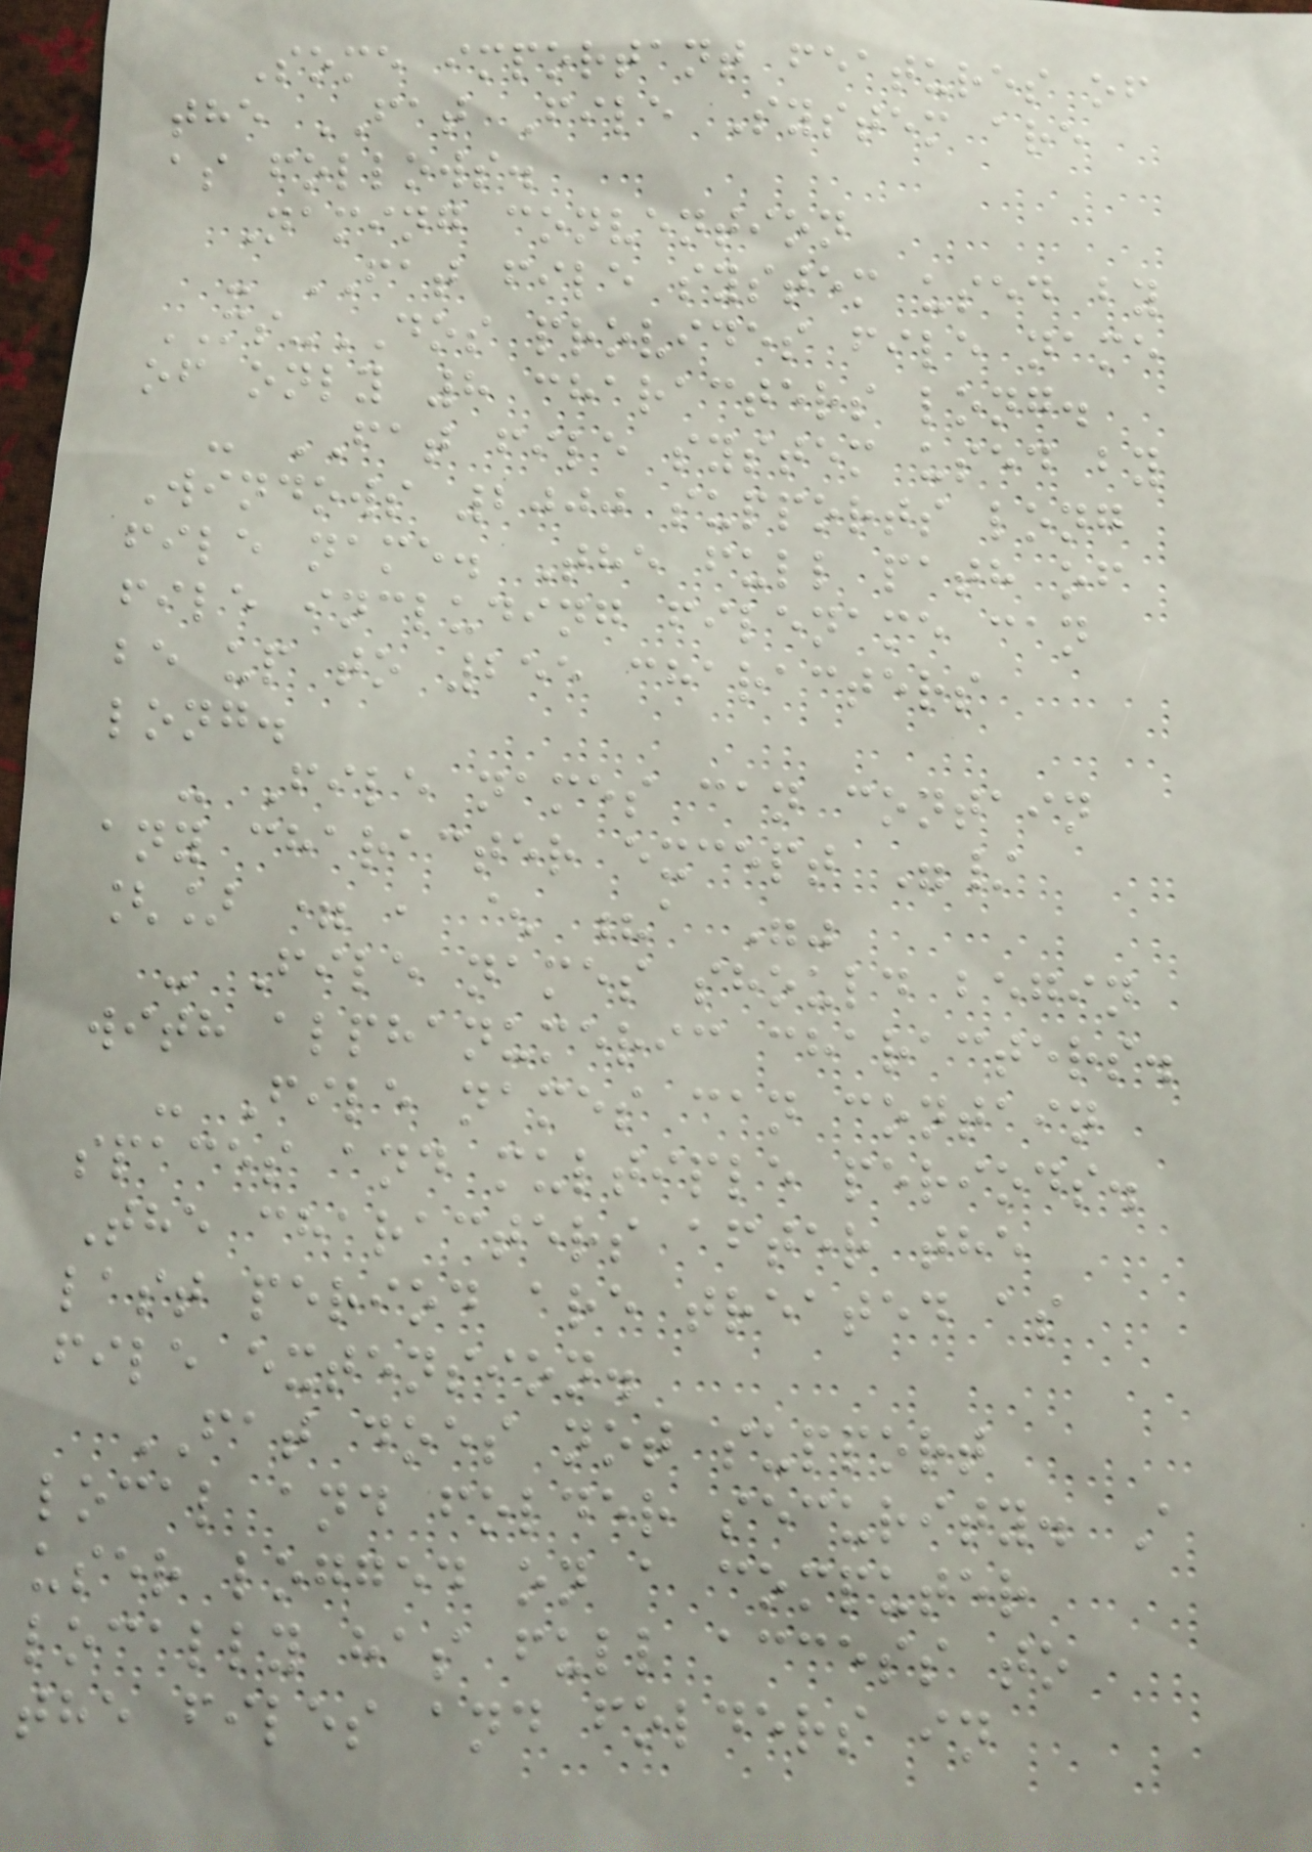Some important features of
the FAT File System are
as follows.
Naming convention
- FAT file system used by
MS-DOS provides file name
of only 8 characters long.
- FAT file system used by
Windows 2000 supports long
file name. The full path of
file including filename can
be up to 255 characters
long.
- File names can contain
any character except "/
[] = , ^ ?a ""
- File names should begin
with alphanumeric characters.
- File names can contain
spaces and multiple periods.
The characters after the
last period are treated as
file extension.
FAT does not support
local and folder security. A
user logged on a computer
locally has full access to
the files and folders in
